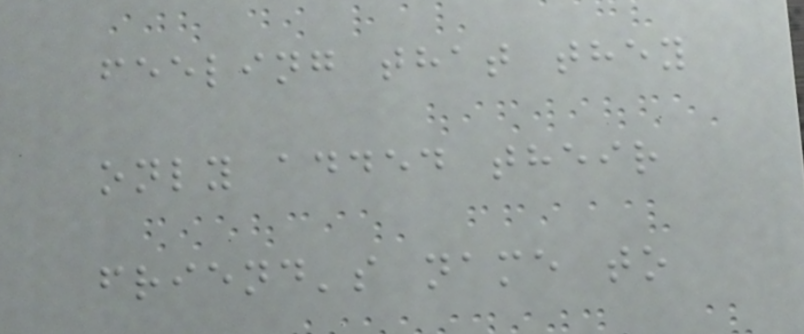feeling that they
only added their
friend's name to
